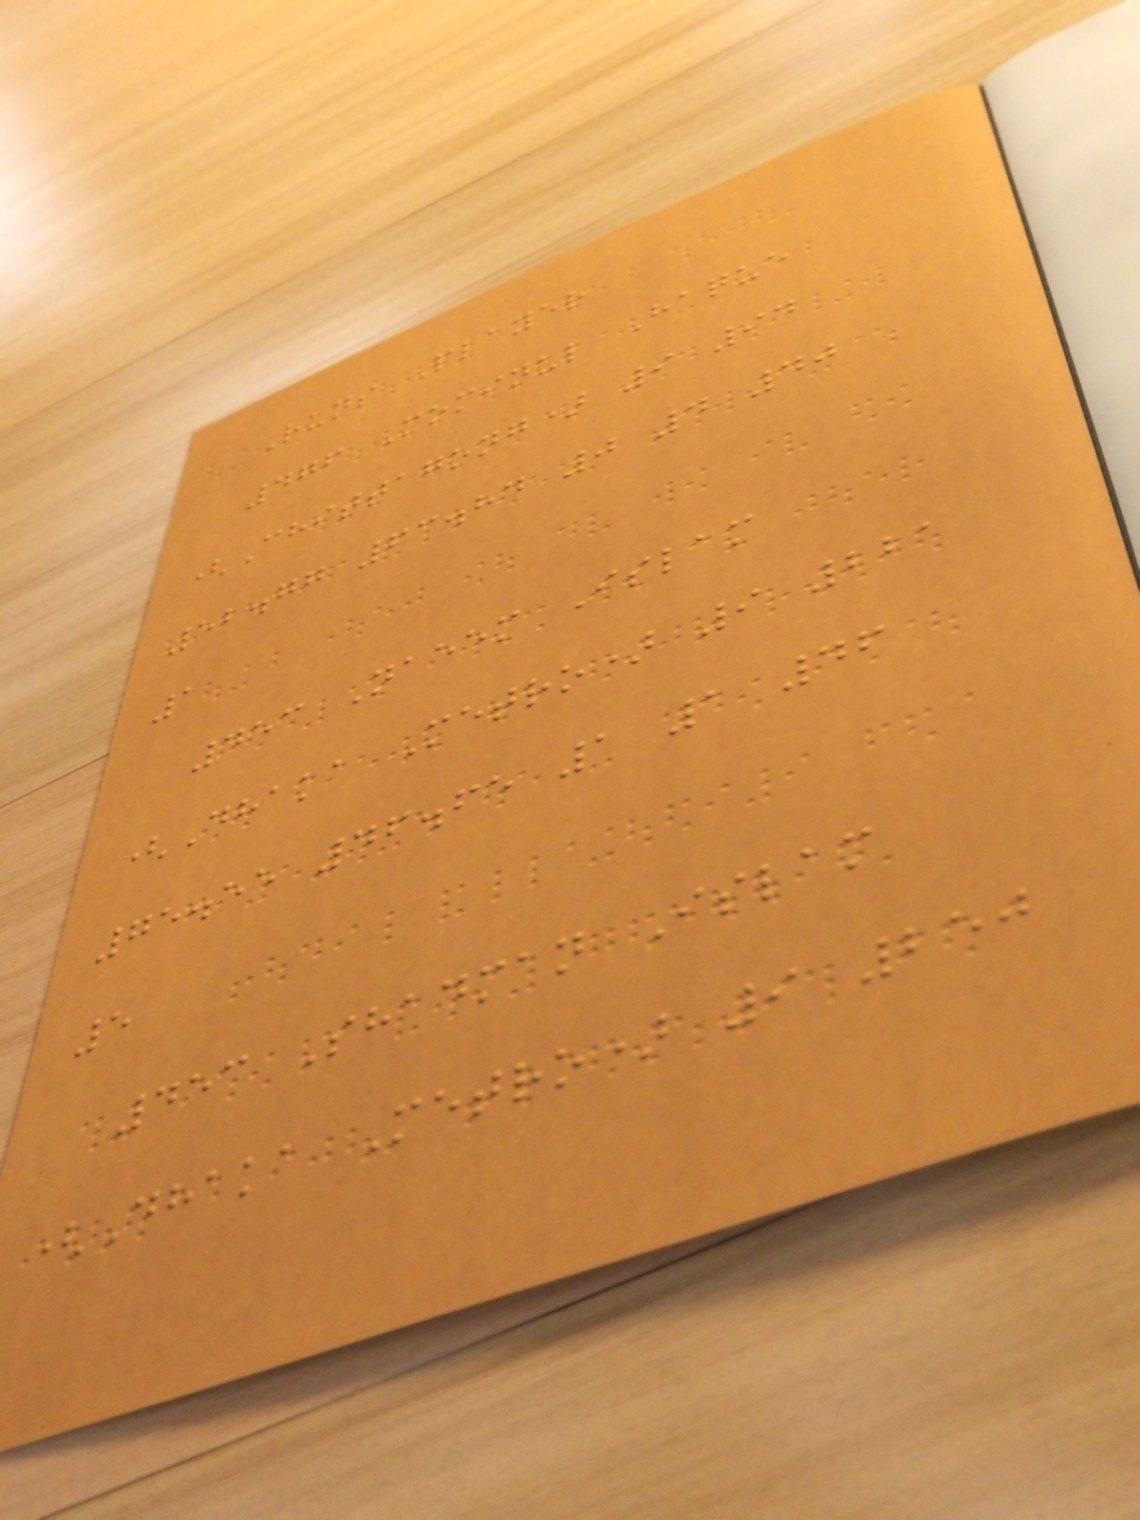Runs Player
476 Mominul Haque
(Chittagong) 9 94
52.77 63.84 0 4 40
1
453 Naeem Islam
(Dhaka Metro) 9 221
75.55 46.65 1 1 46
5
453 Shadman Islam
(Dhaka Metro) 9 250
